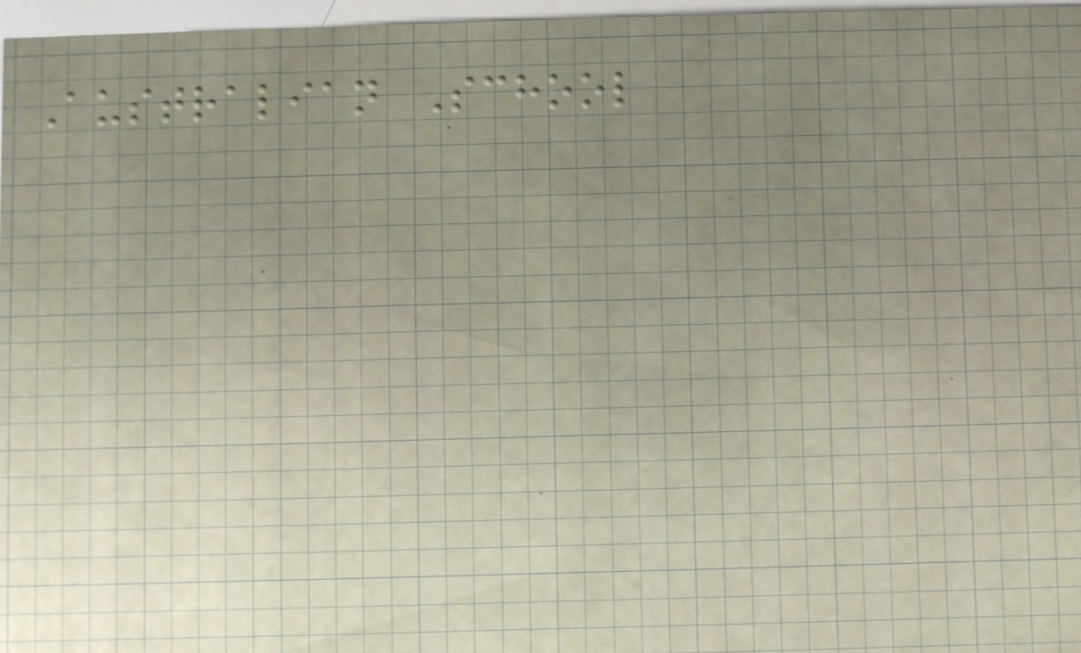Australian School
